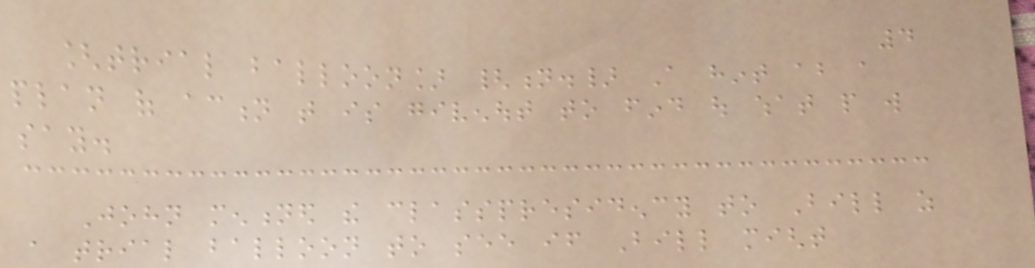4
[trial balloon] {n.} A hint about a
plan of action that is givenout to find out what people will
say.
John mentioned the classpresidency to Bill as
a trial balloon to see if Bill might
